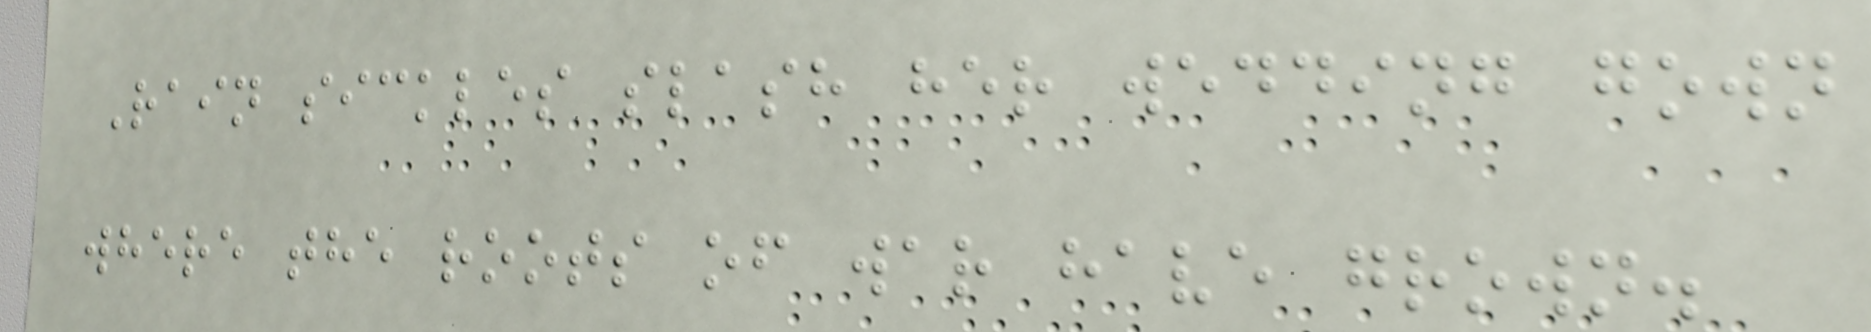Rain sickles slash her wedding gown
where the roots of war have grown.
